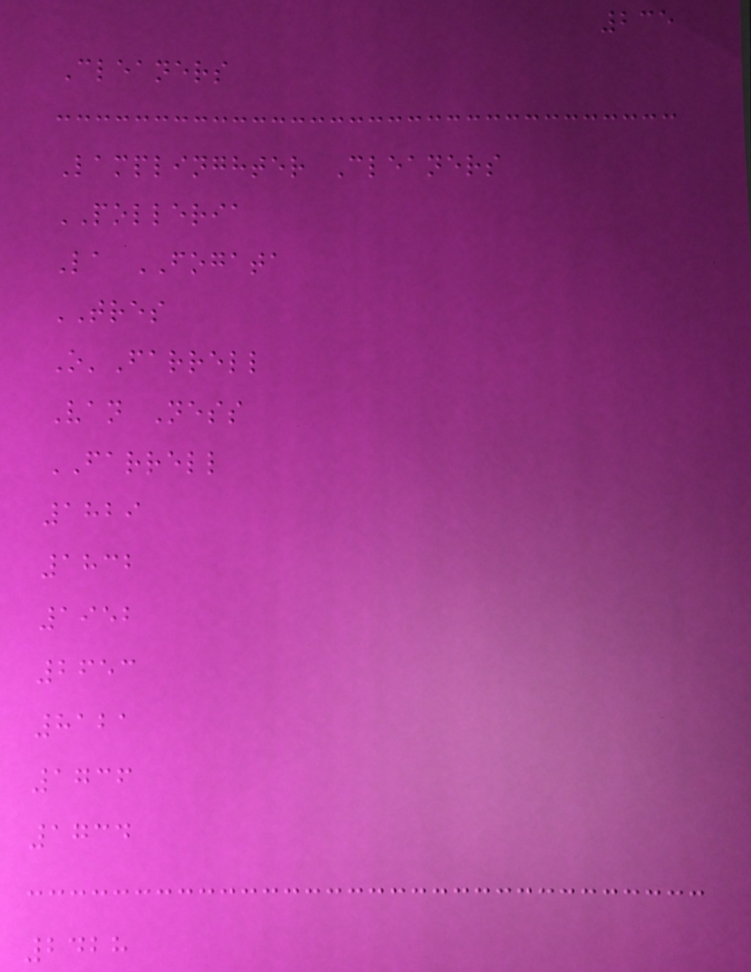235
Cleaners
Lamplinghter Cleaners
POLLERIA
La FOGATA
TRES
O'Farrell
Van Ness
FARRELL
1829
1832
1952
2653
8121
1736
1734
2428
